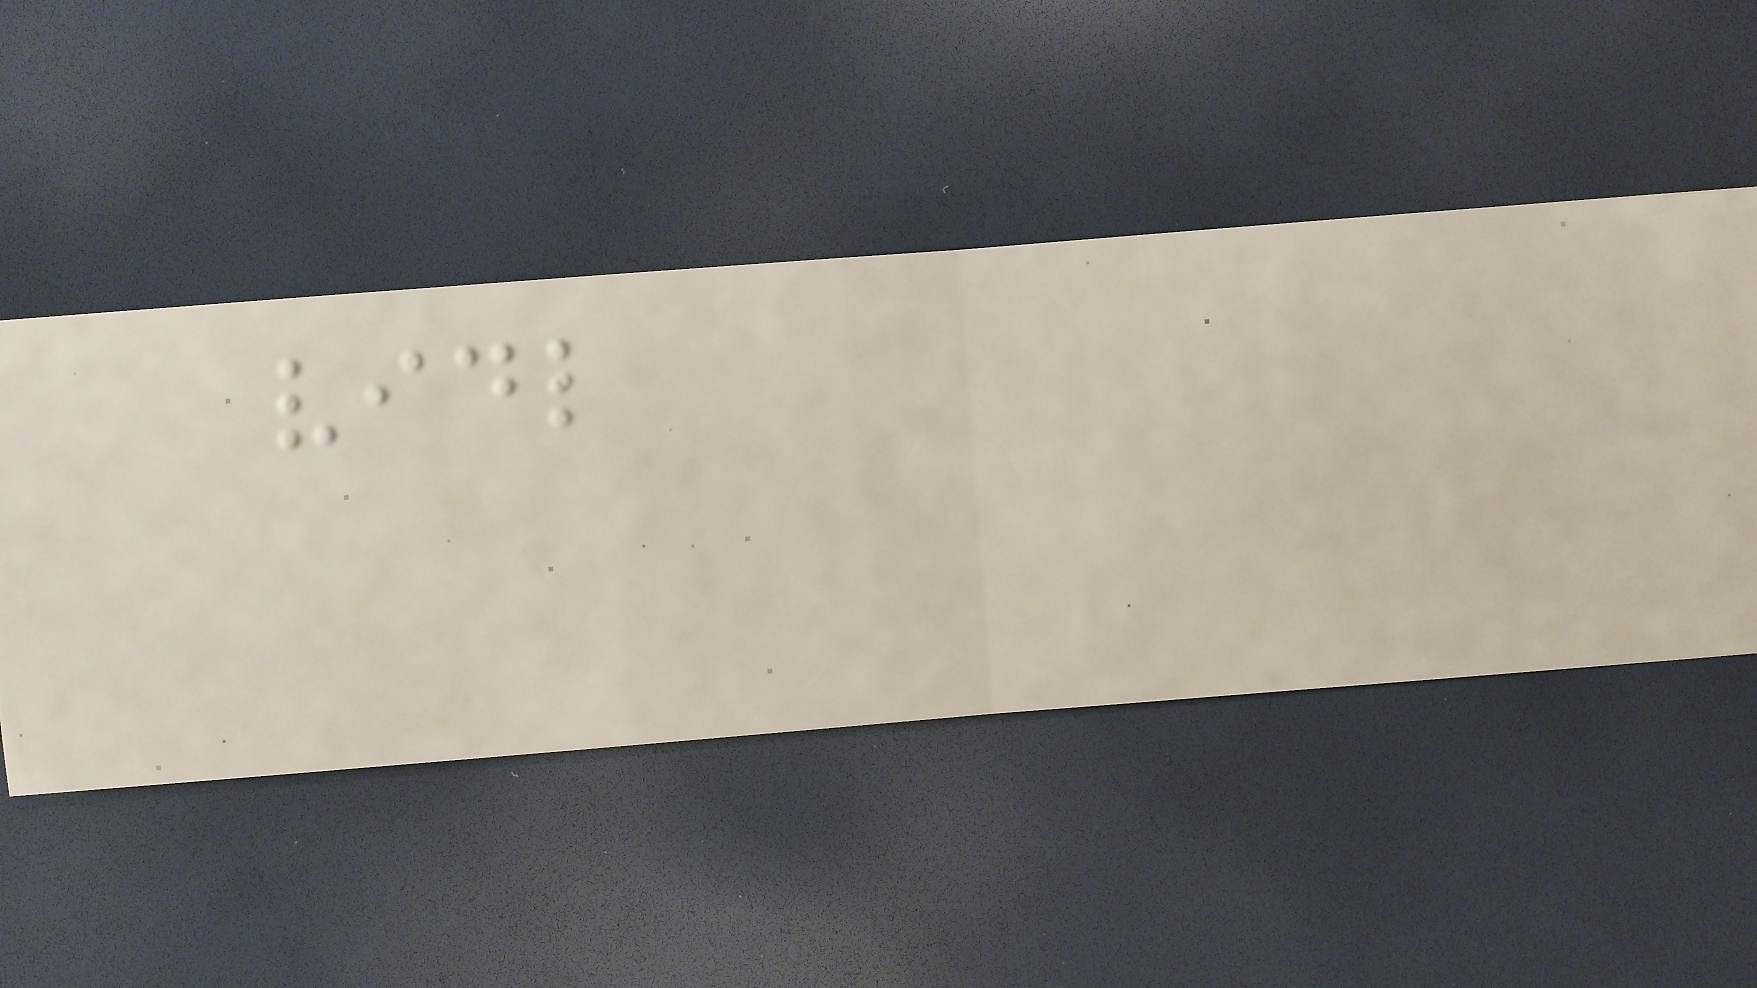vidl
